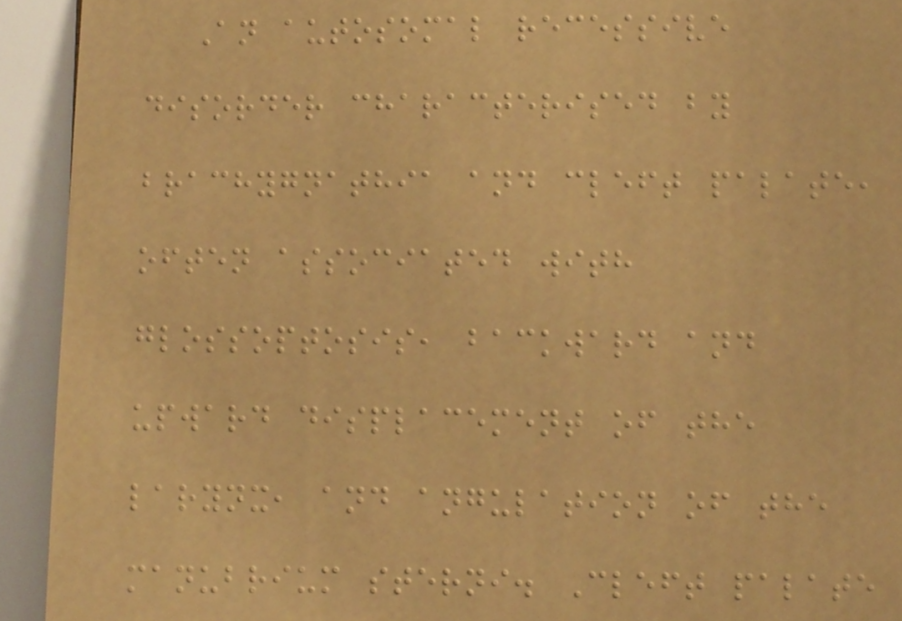An autosomal recessive
disorder characterised by
brachygnathia and cleft palate,
often associated with
glossoptosis, backward and
upward displacement of the
larynx, and angulation of the
manubrium sterni. Cleft palate
